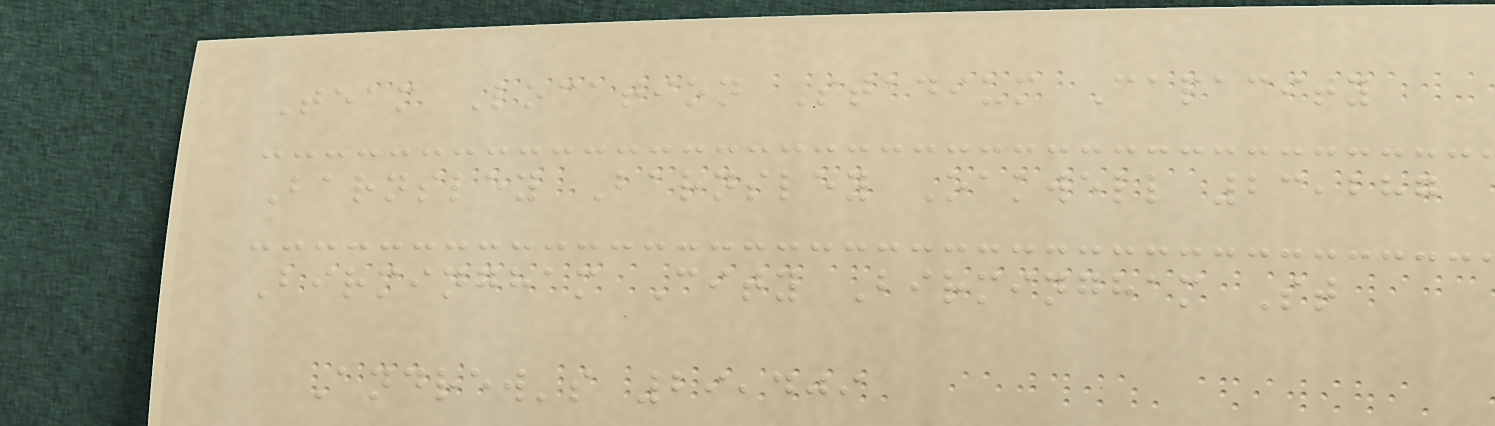Team Location Stadium Capacity
Barnsley Barnsley Oakwell 23,287
Birmingham City Birmingham St
Andrew's 29,409
